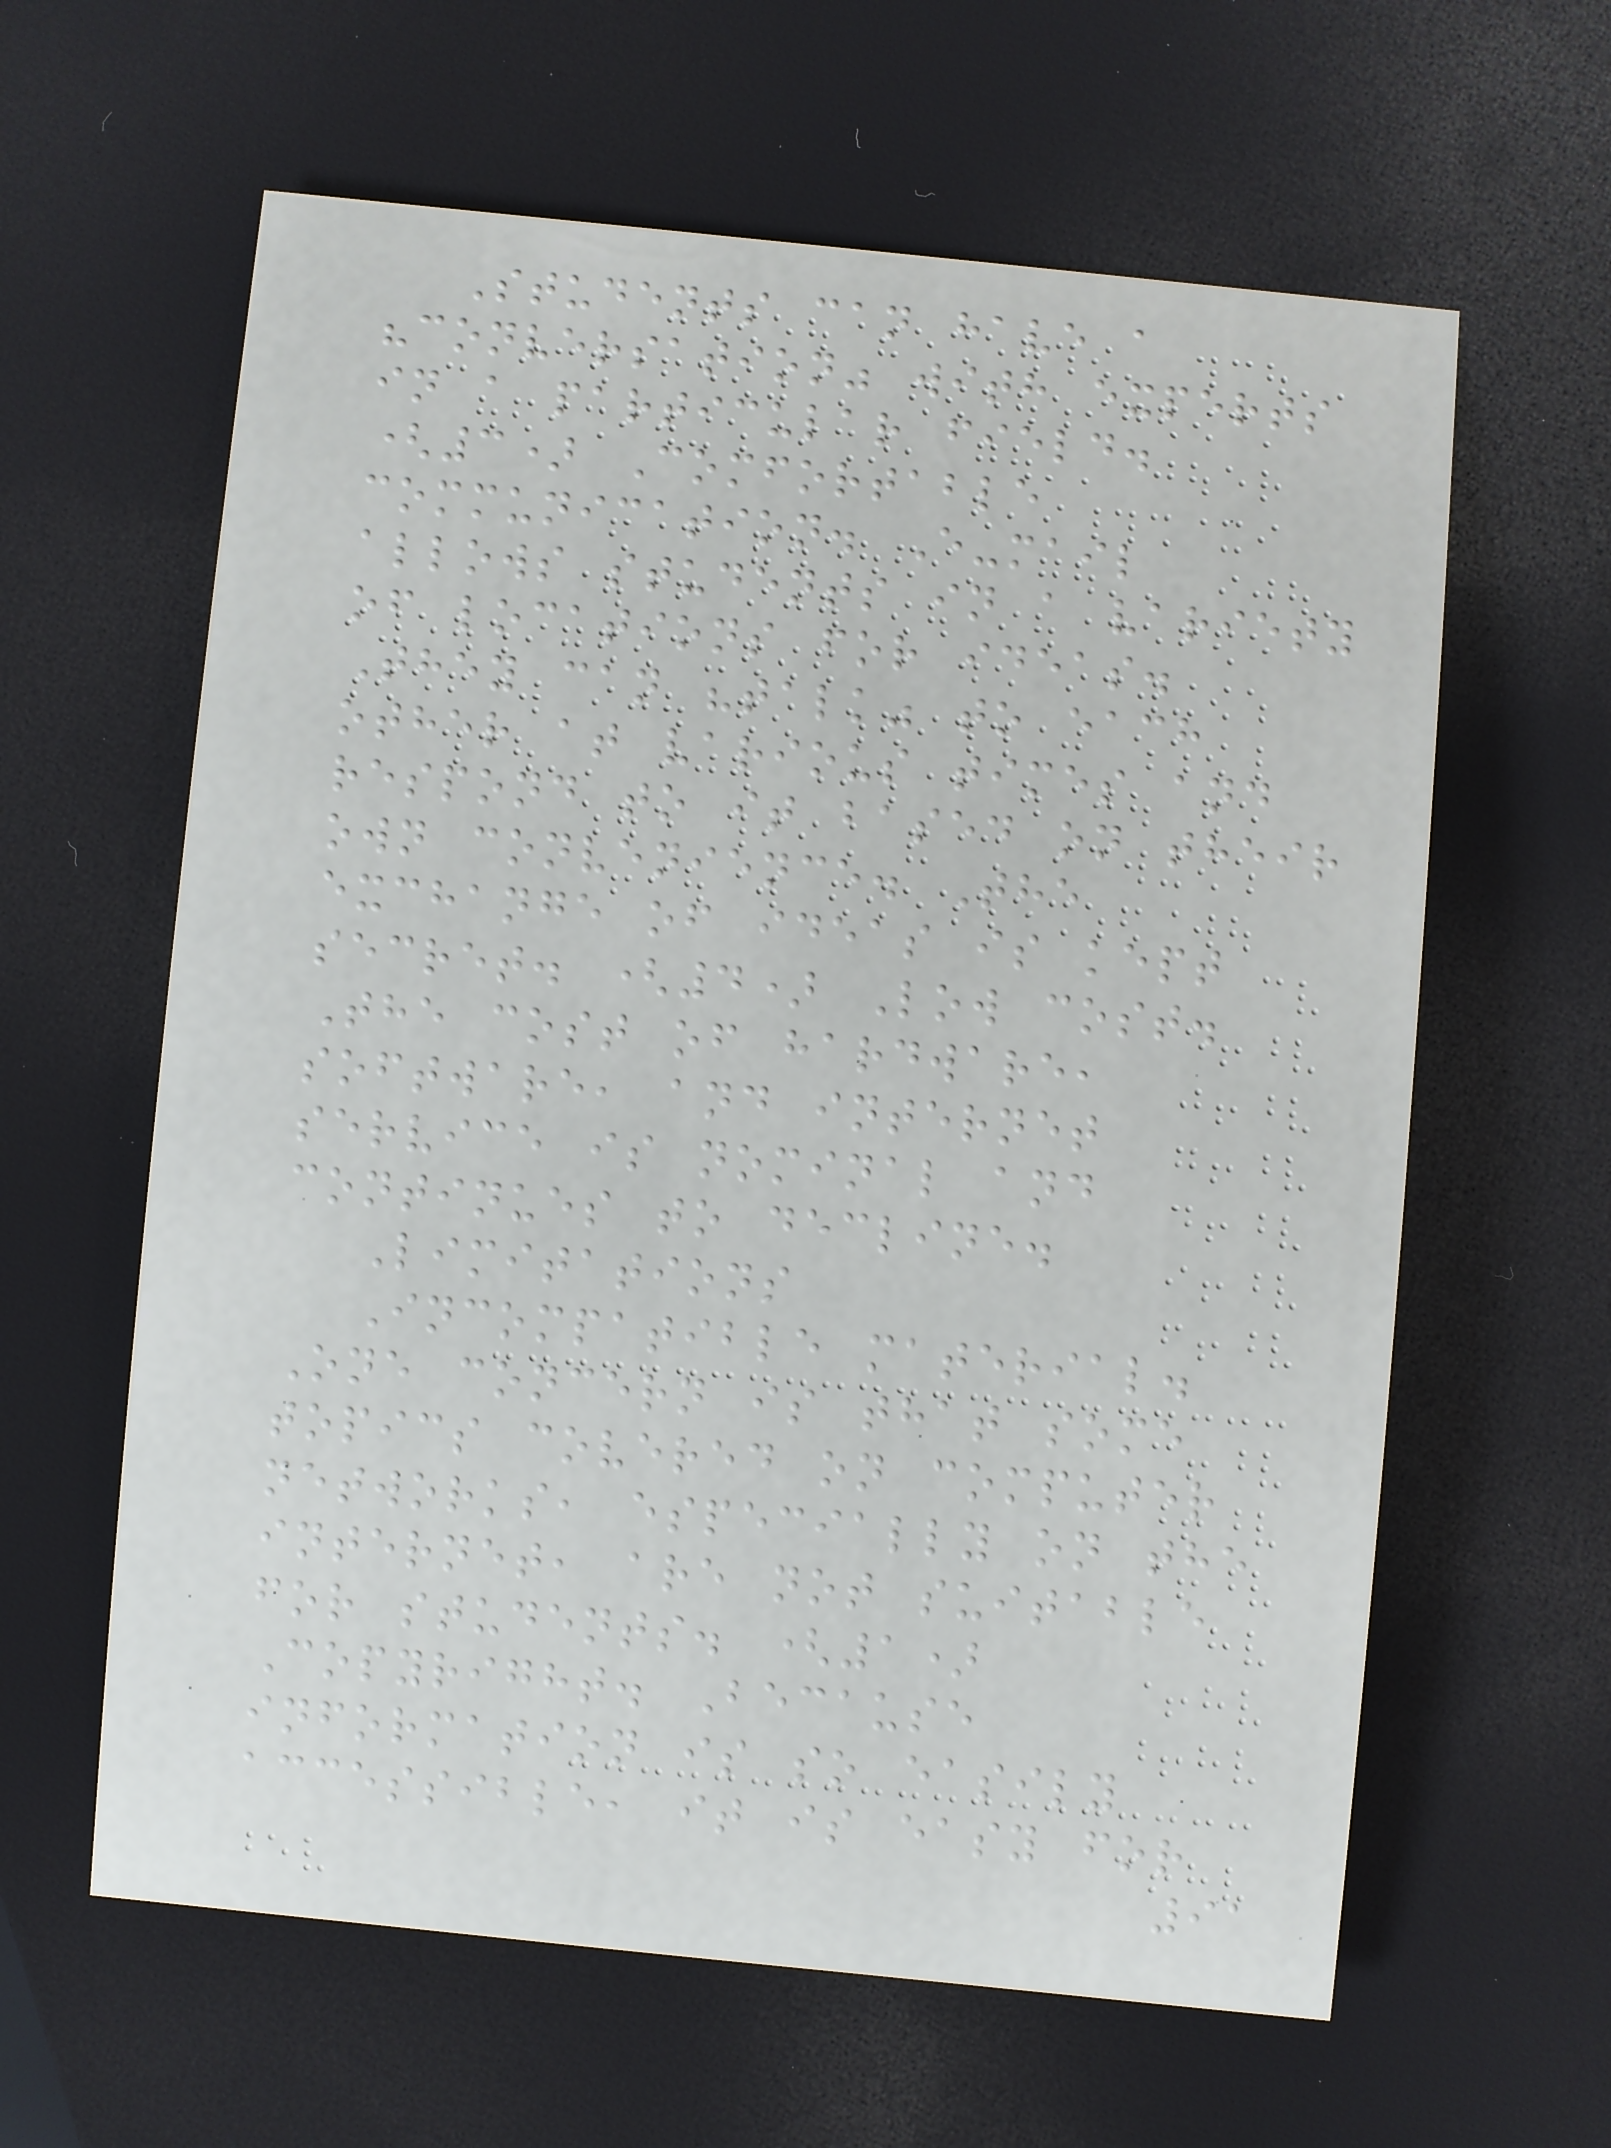Students can have a
"conversation" with experts
in a particular field.
(3) Comfortable
communication. E-mail
allows students in a variety
of locations for ideas.
They can "talk" to each
other at various times and
respond to it based on their
own convenience. The
exchange of ideas is kept
secret. (4) Low cost.
The cost of hardware,
software, and internet
service is nominal and
continues to decline.
Limitations
Incompatible material.
One concern is that some
topics covered on computer
networks, especially on the
internet, are not suitable
for students. (1)
Copyright. Because
information is so easily
accessible, it is easy for
91
